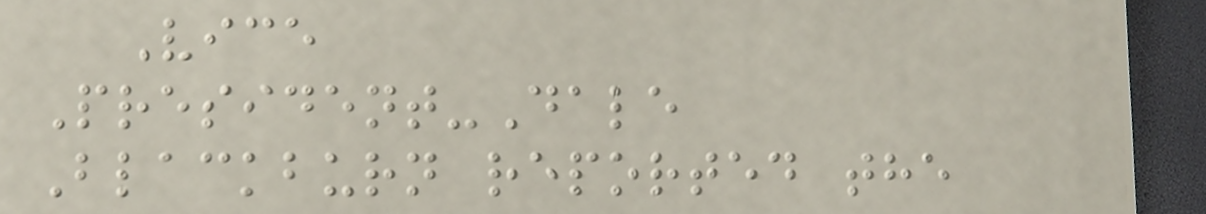Vice
President-Dale
Blackburn reported the
